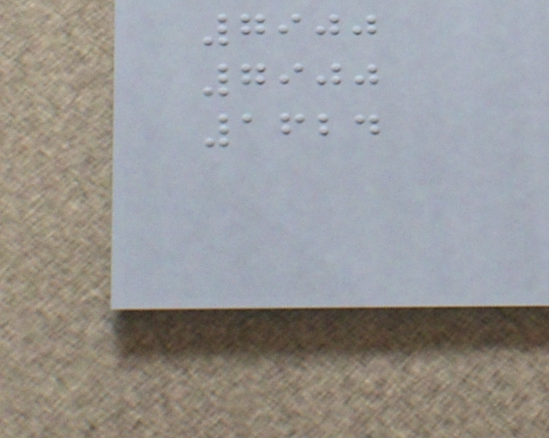7900
7900
1624
